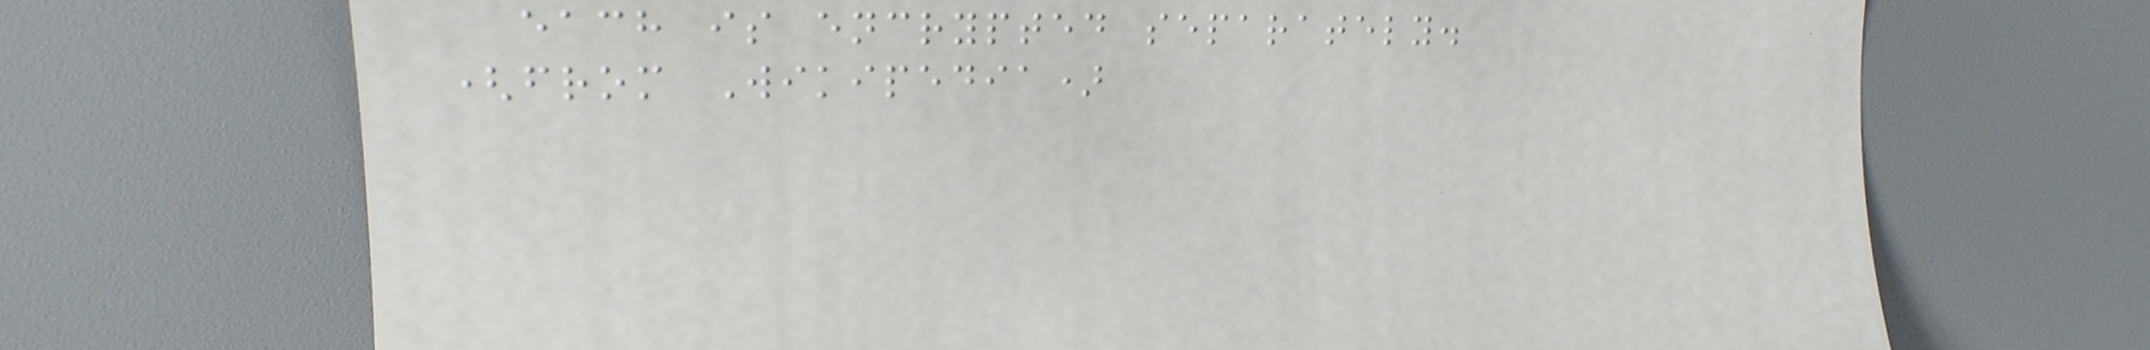each is encrypted separately.
(from Wikipedia)
